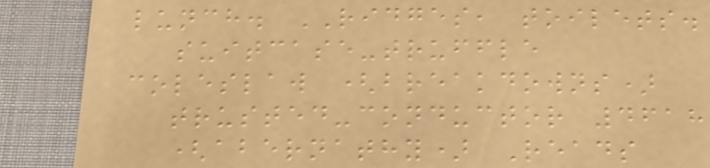lunch. RIDGES, toilets.
suitcase-truffle
coleslaw (breakdowns)
trusted-conductor 4618
(abernathy) Reads
